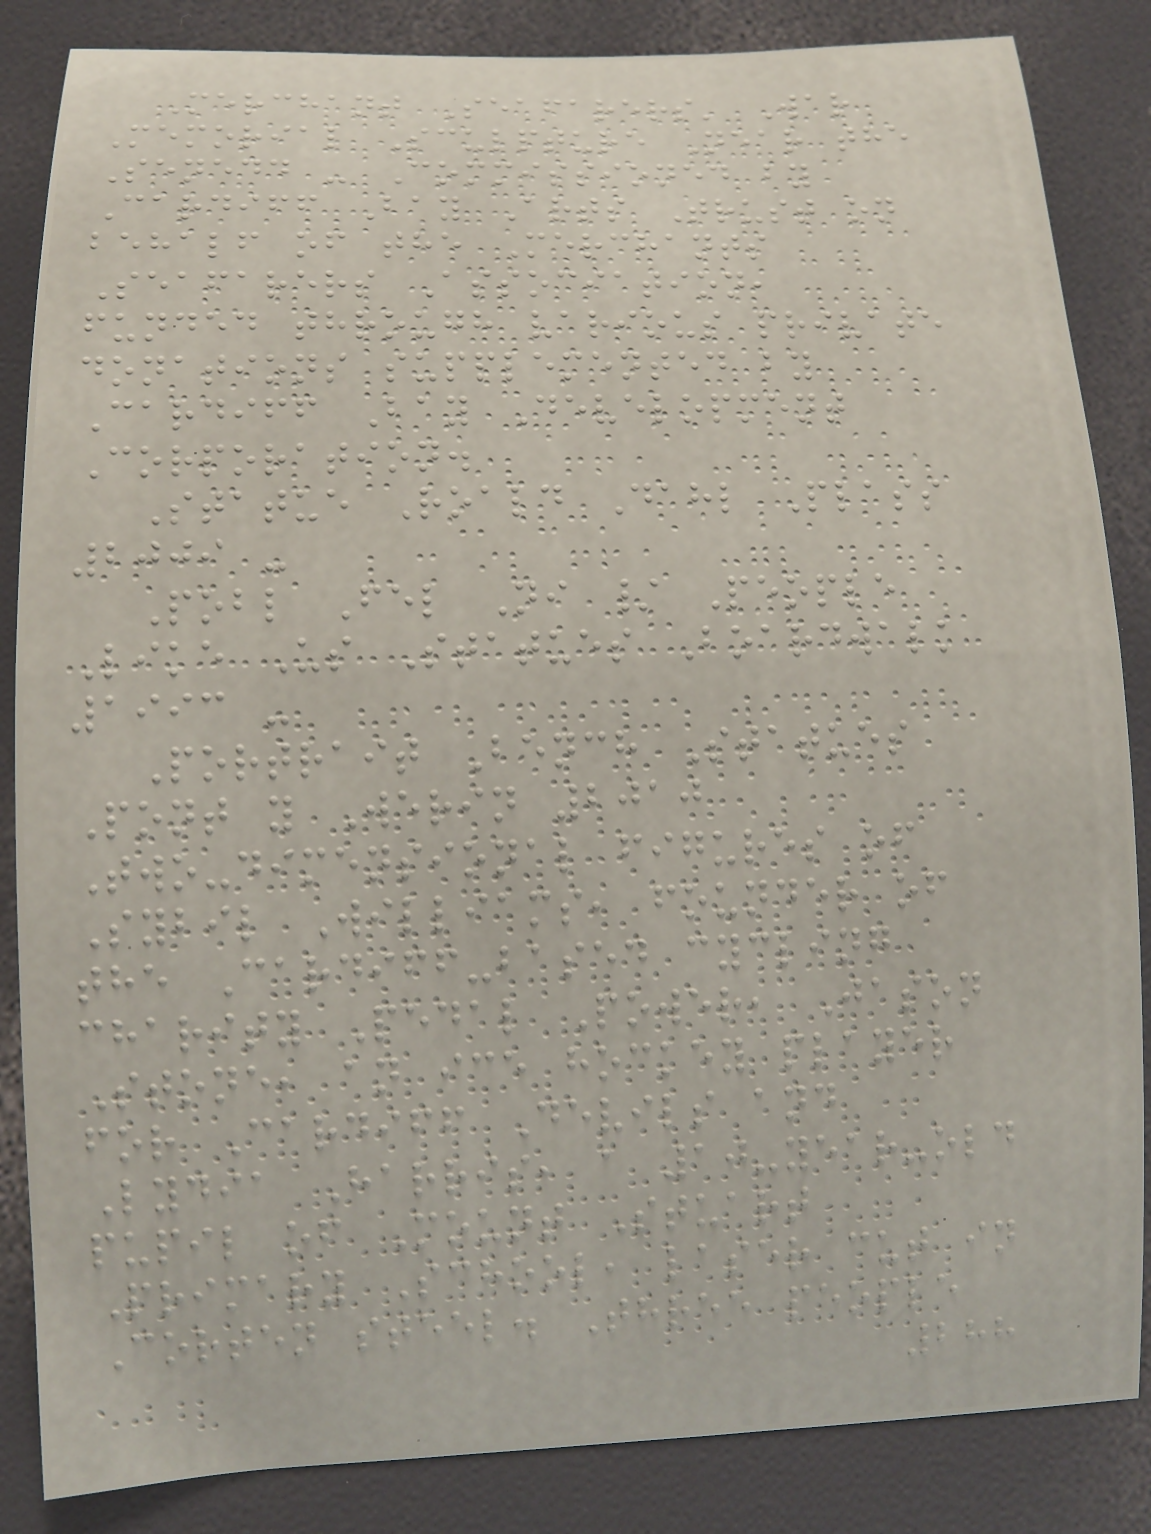Merchant Seafarers' War
Memorial Sculpture Near the
Senedd - Commissioned by
Cardiff Bay Arts Trust on
behalf of the Merchants
Seafarers Association,
funded through various private
donations supplemented by
Cardiff Bay Development
Corporation.
Statue Roald Dahl Plass
2009 -
Pobl Fel Ni / People
Like Us Statues Boardwalk
1993 -
Portrait Bench Statues
Pont y Werin 2010
Two-dimensional figures of
Sybil Williams, founder of
the Cardiff-based cycling
charity Pedal Power, Jason
Stone, an ice hockey player
for Cardiff Devils and
Lydia Harris, a 10-year-old
pupil of Mount Stuart
Primary School, laser cut in
Corten steel. Three people
288
